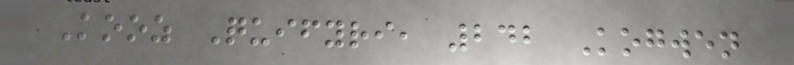Kooz Quifyri, 242 Kogwen
